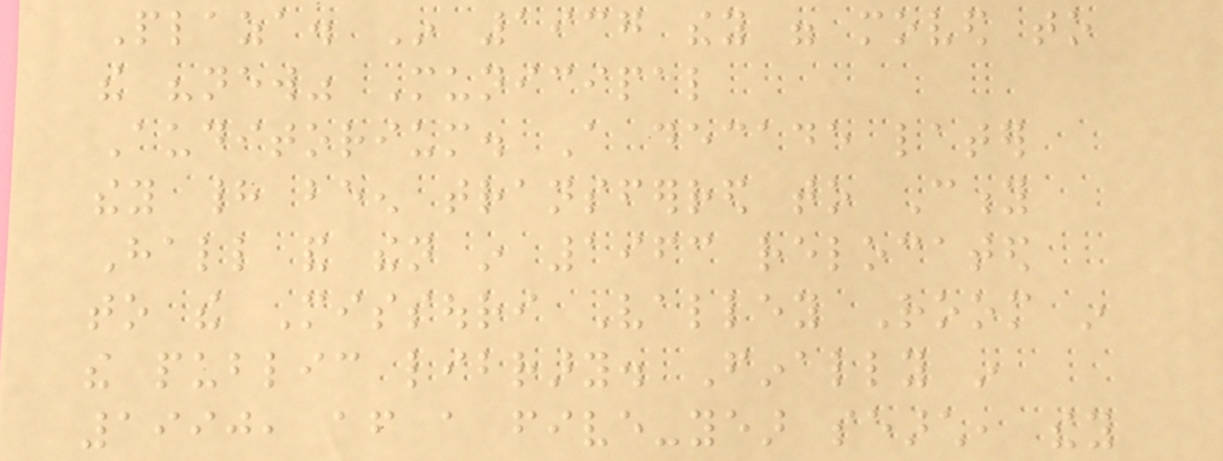Plaza. In 1937 they were moved to
the "new" Municipal
Auditorium. A decade later
they had been transferred to City
Hall and then in 1963 relocated
to the Missouri Valley Room in
the public library. Finally in
1990, after a five-year search, they
